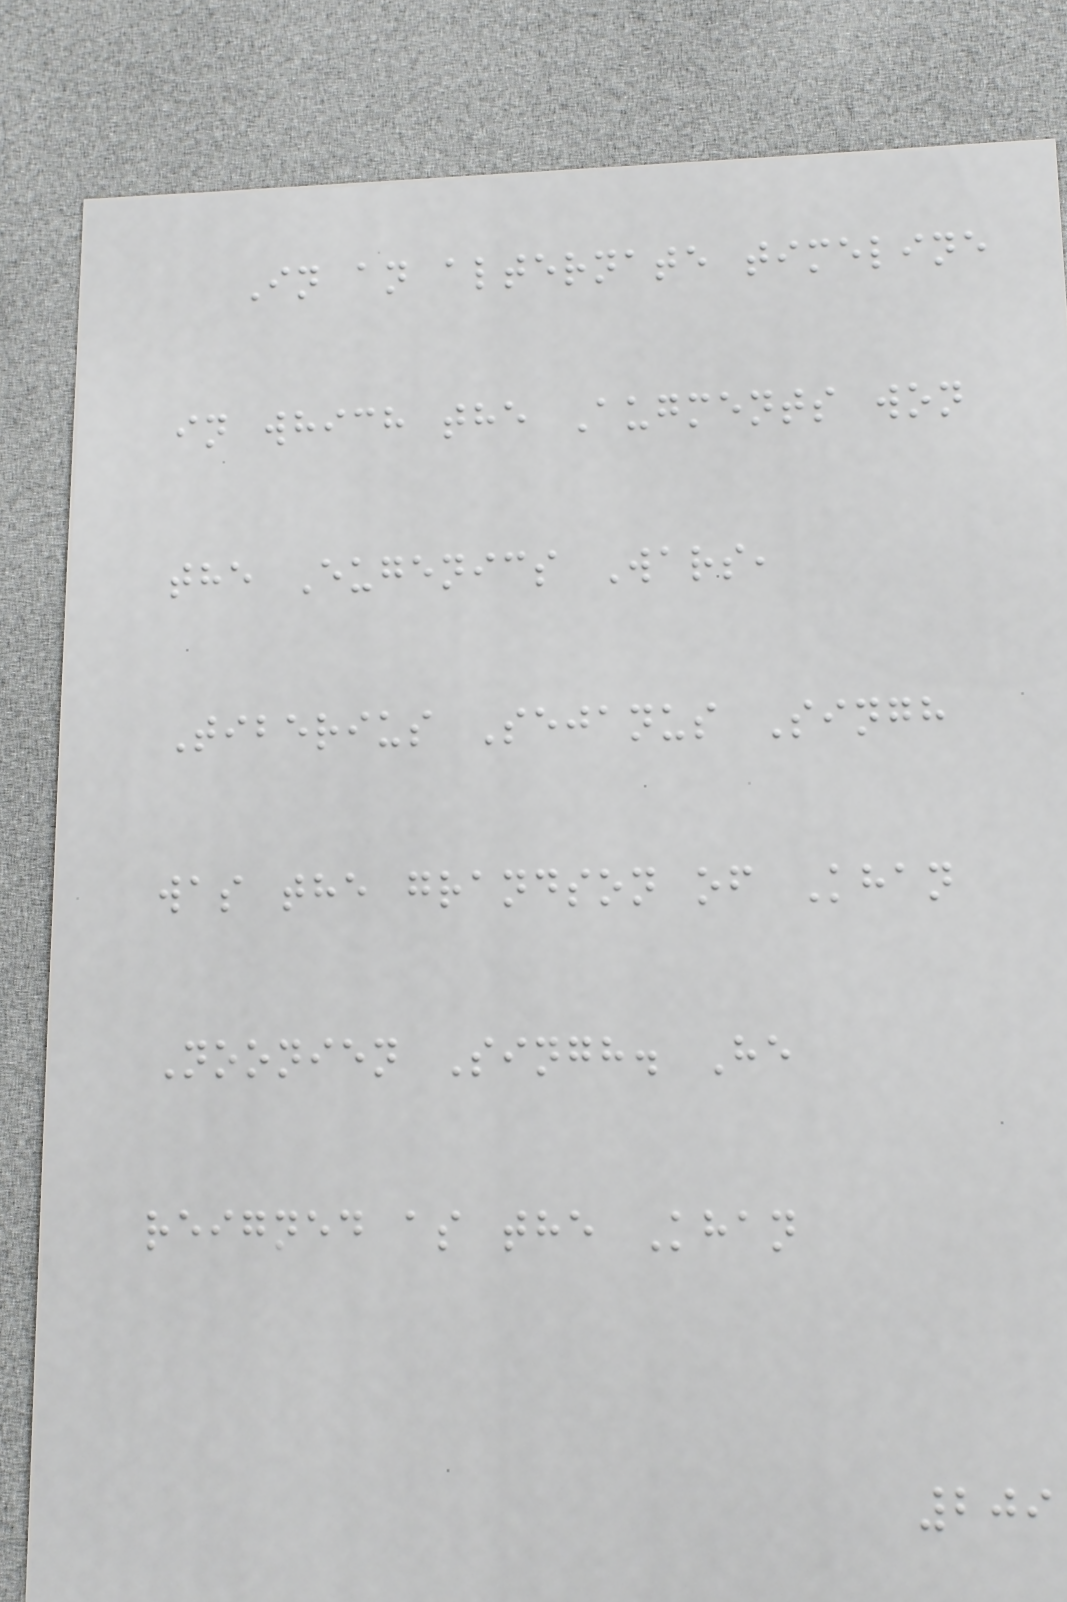In an alternate timeline
in which the Augments won
the Eugenics Wars,
Tiberius Sejanus Singh
was the grandson of Khan
Noonien Singh. He
reigned as the Khan
209
